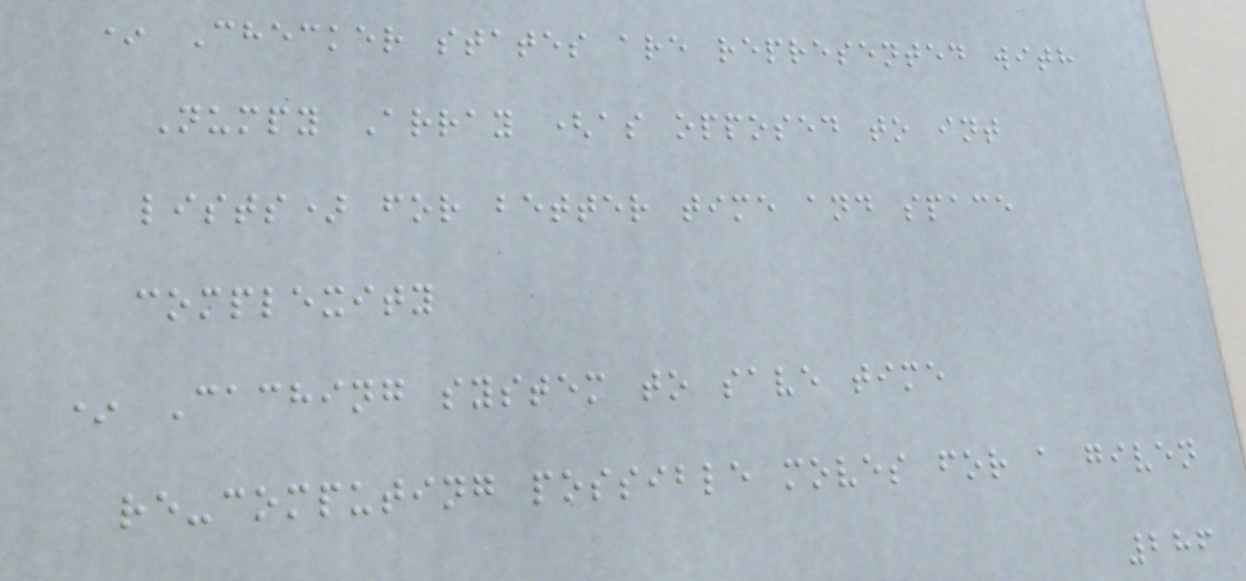* Checker states are represented with
Numpy Array (as opposed to int
lists) for better time and space
complexity
* Caching system to save time
re-computing possible moves for a given
286
